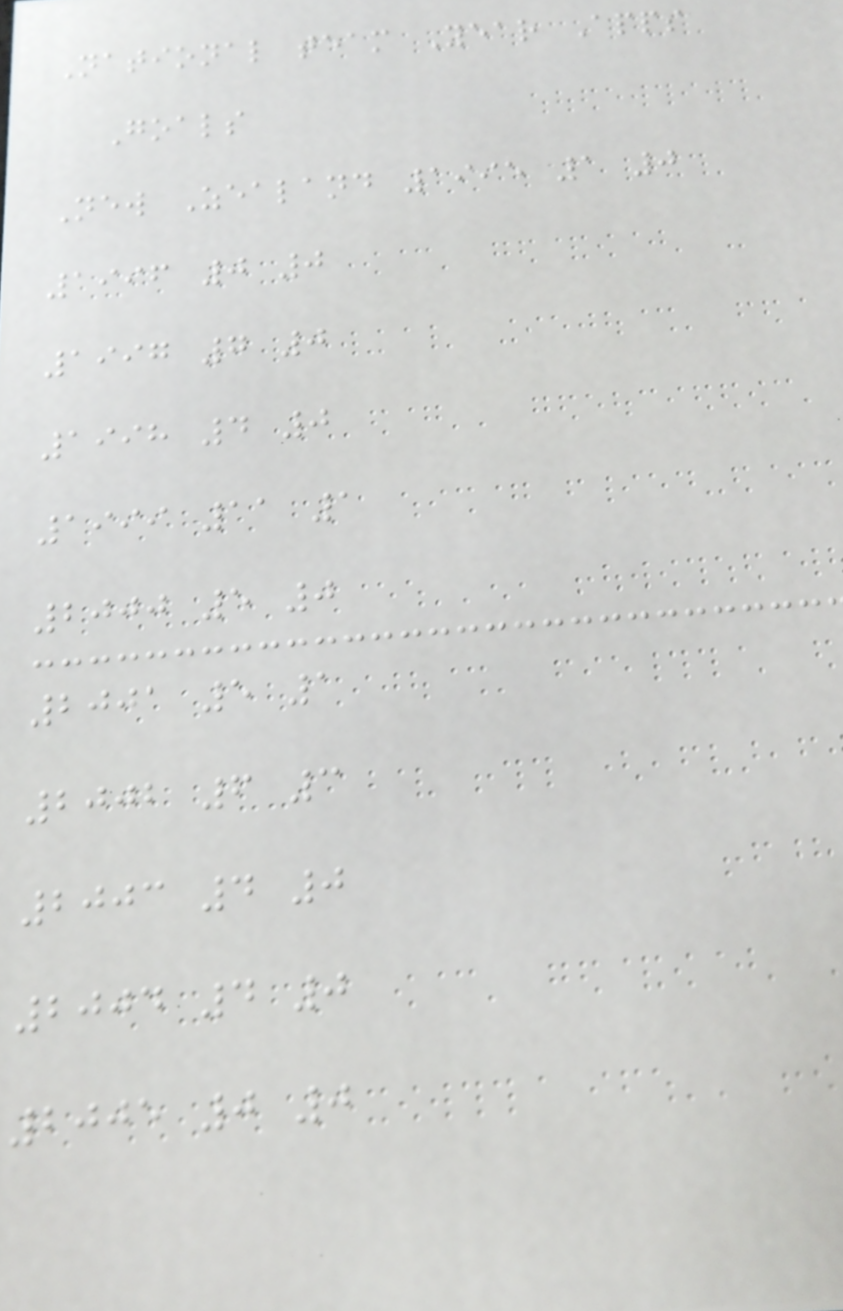National team Year Apps
Goals
New Zealand 1995 1 0
1996 0 0
1997 7 0
1998 4 0
1999 11 1
2000 5 0
2001 5 1
2002 6 3
2003 4 0
2004 4 0
2005 0 0
